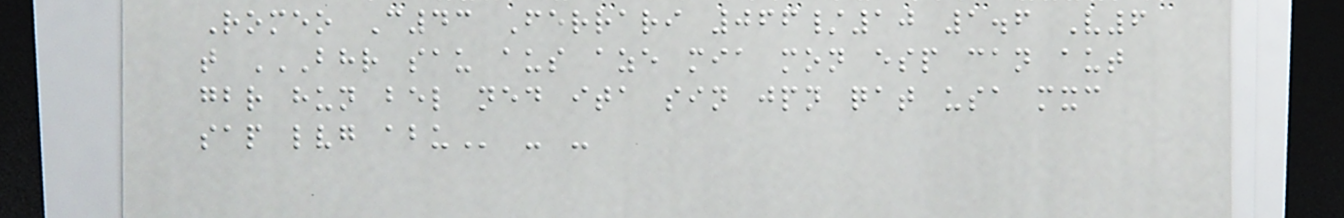Romeo C43 Ferrari 066/10 1.6 V6
t BHR SAU AUS AZE MIA MON ESP CAN AUT
GBR HUN BEL NED ITA SIN JPN QAT USA MXC
SAP LVG ABU - -
